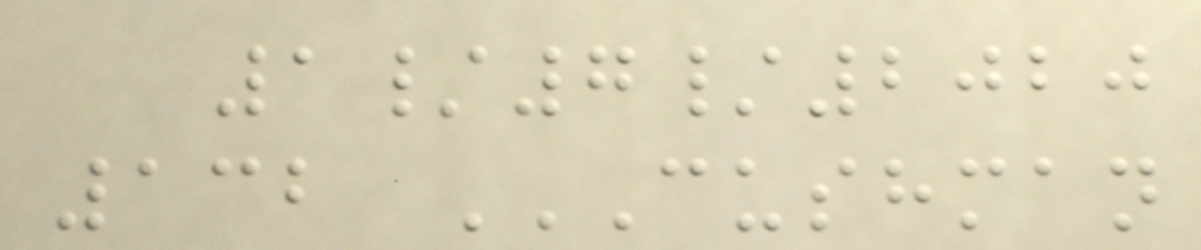1/7/2020
132 CUSHMAN
